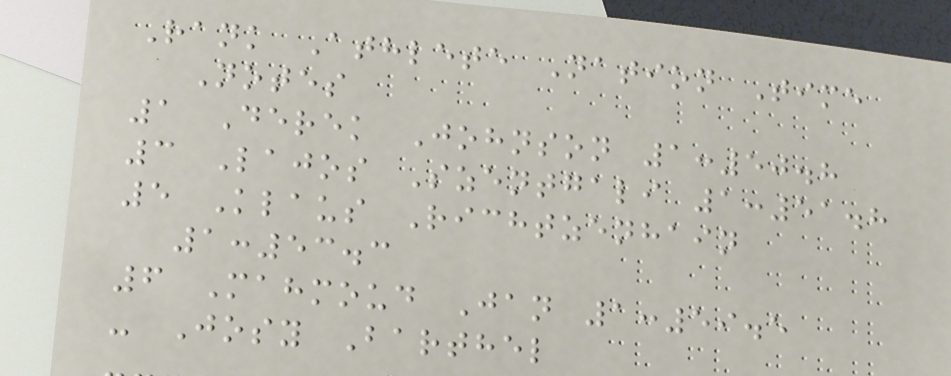Rank Athlete Nation Time
Notes
1 Derek Johnson 1:50.8
3 Lajos Szentgali 1:51.8
5 Klaus Richtzenhain
1:53.3
6 Mahmoud Jan 1:59.5
- Josy Barthel
